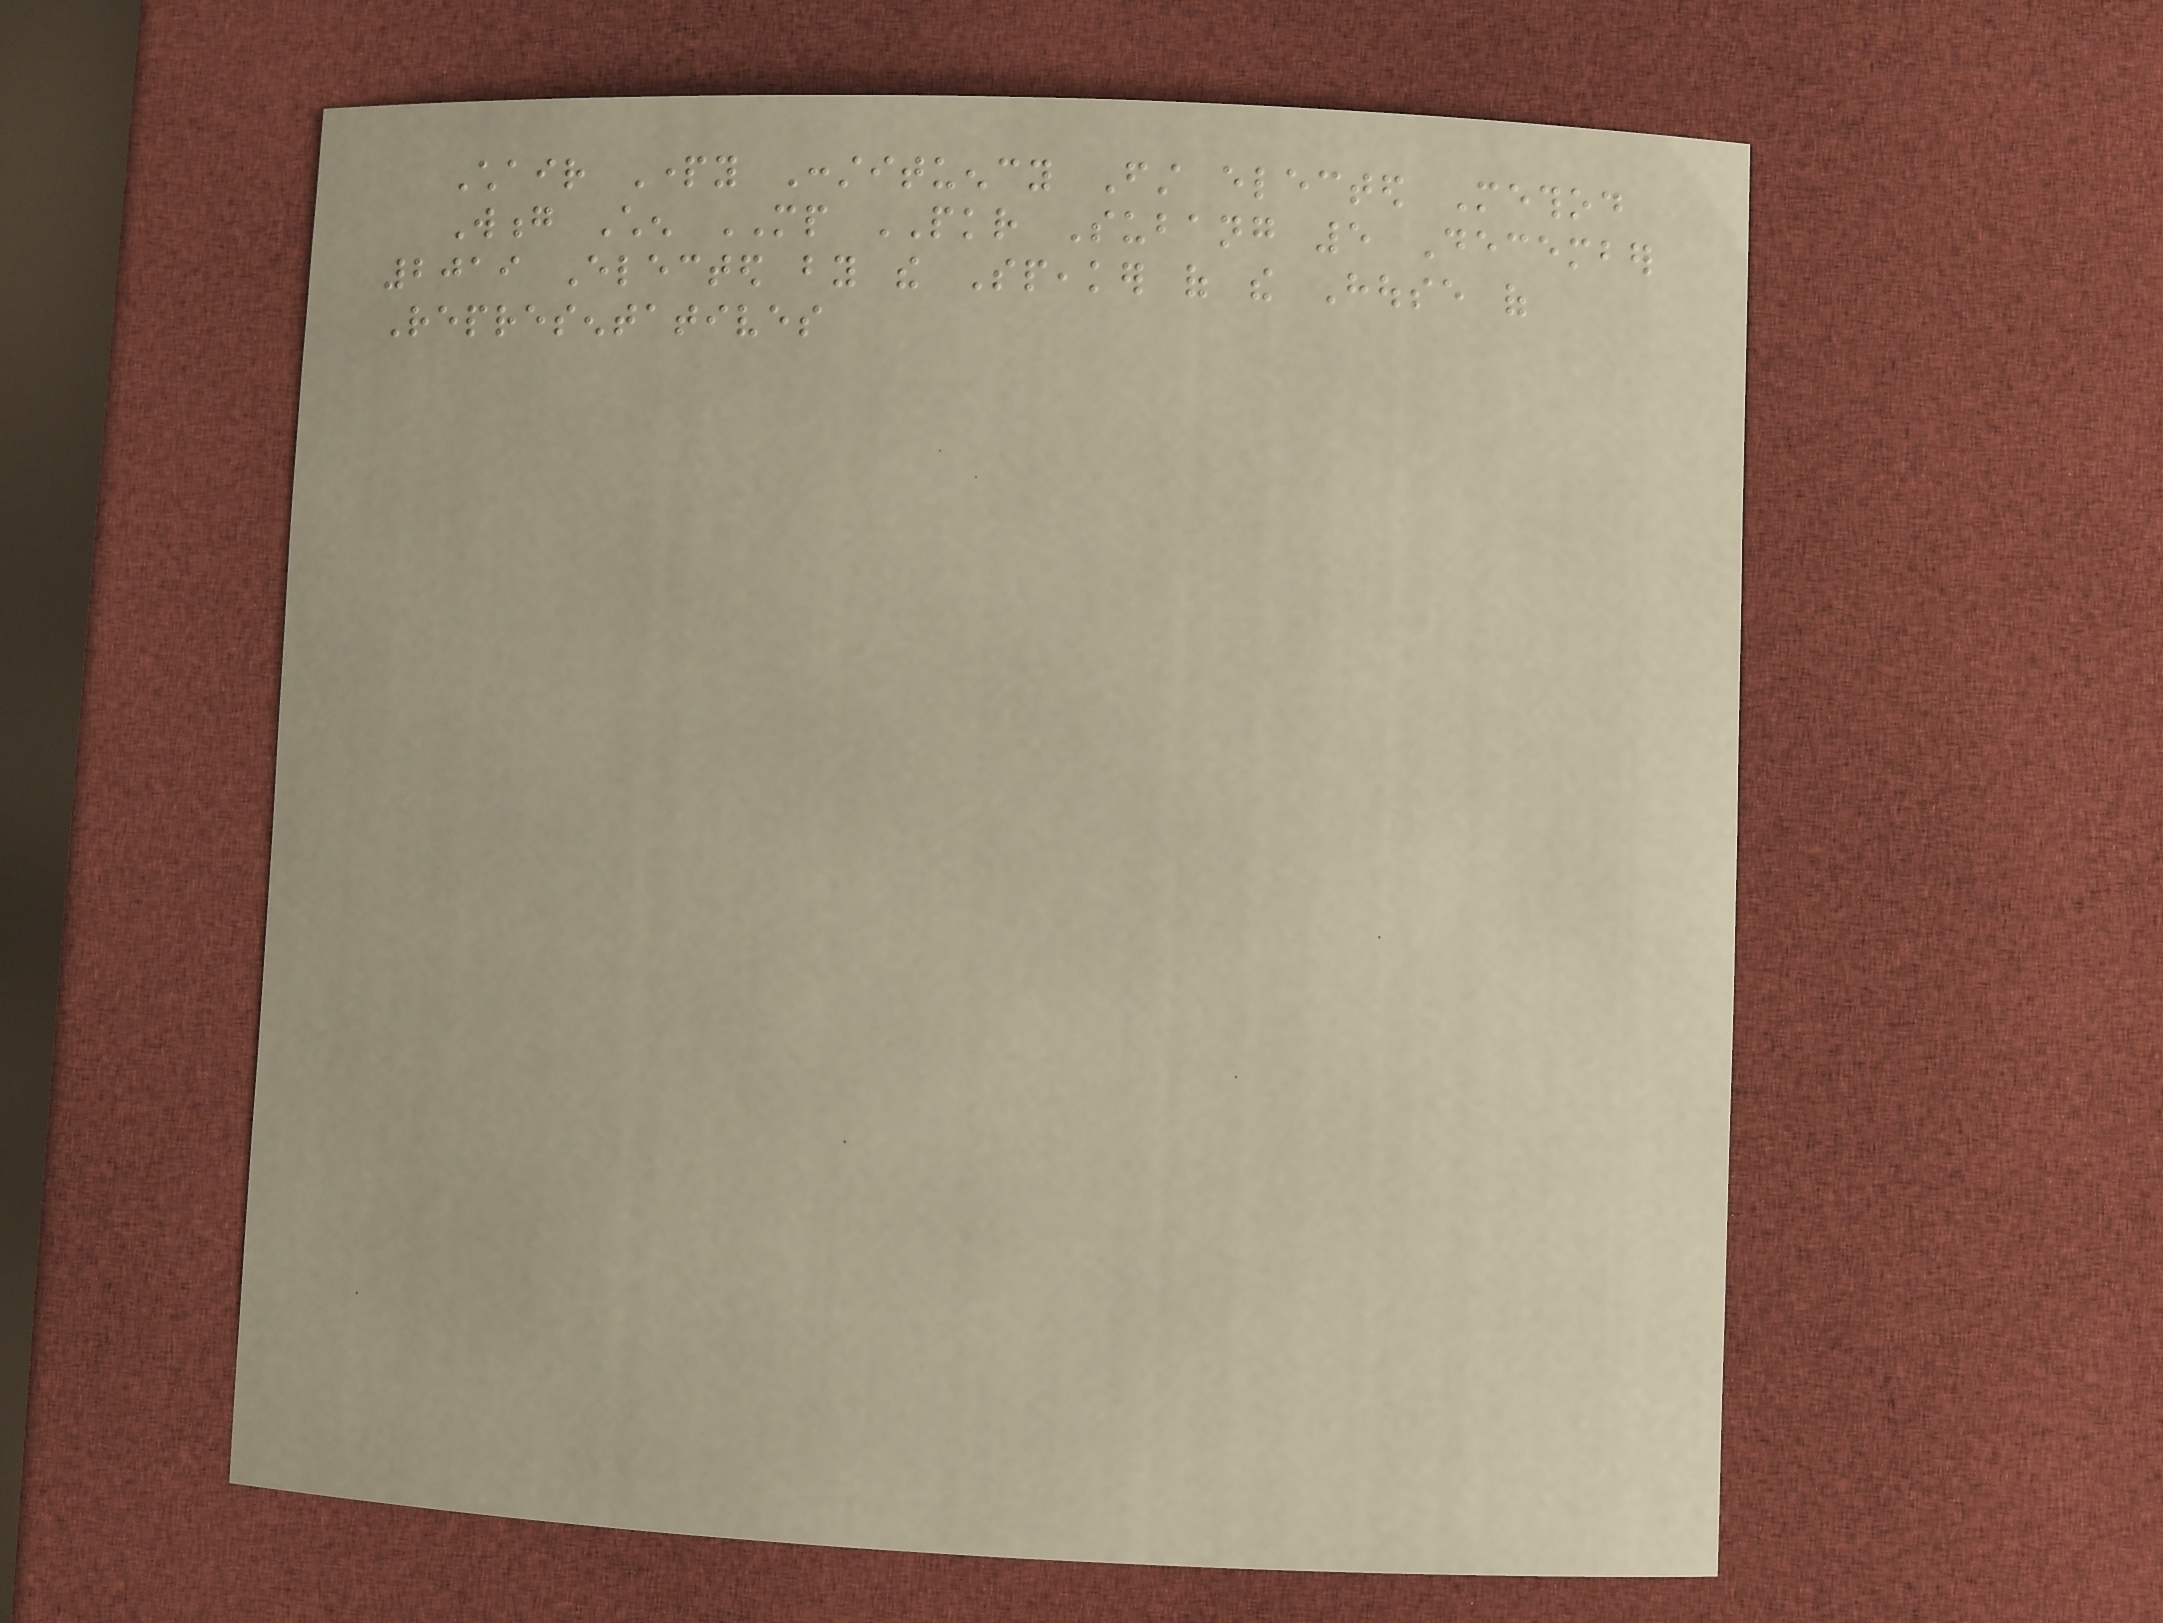Chair Party Constituency First elected Method
Wong Chen MP PKR Subang 5 December
2019 Elected by the Speaker of the House of
Representatives
